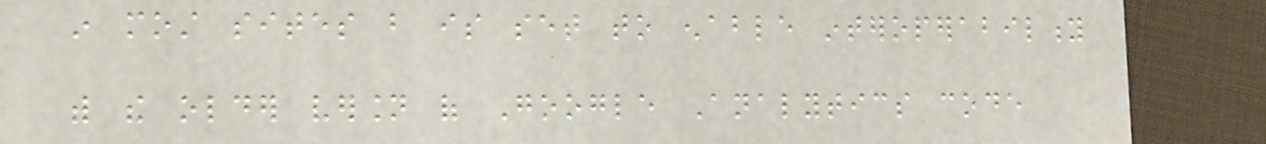in most sites but is set to enable interoperability
with the older version of Google Analytics code
